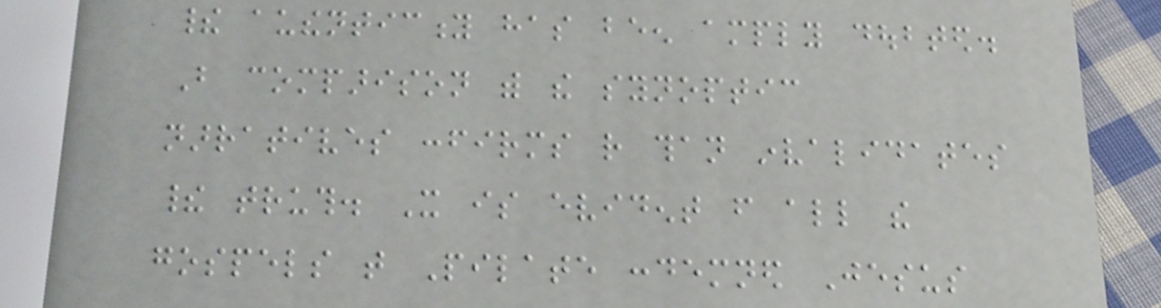their authenticity has been amply doubted.
But comparison with the synoptic
narratives confirms rather than invalidates
their truth. It is evident from all the
gospels that Pilate condemned Jesus
